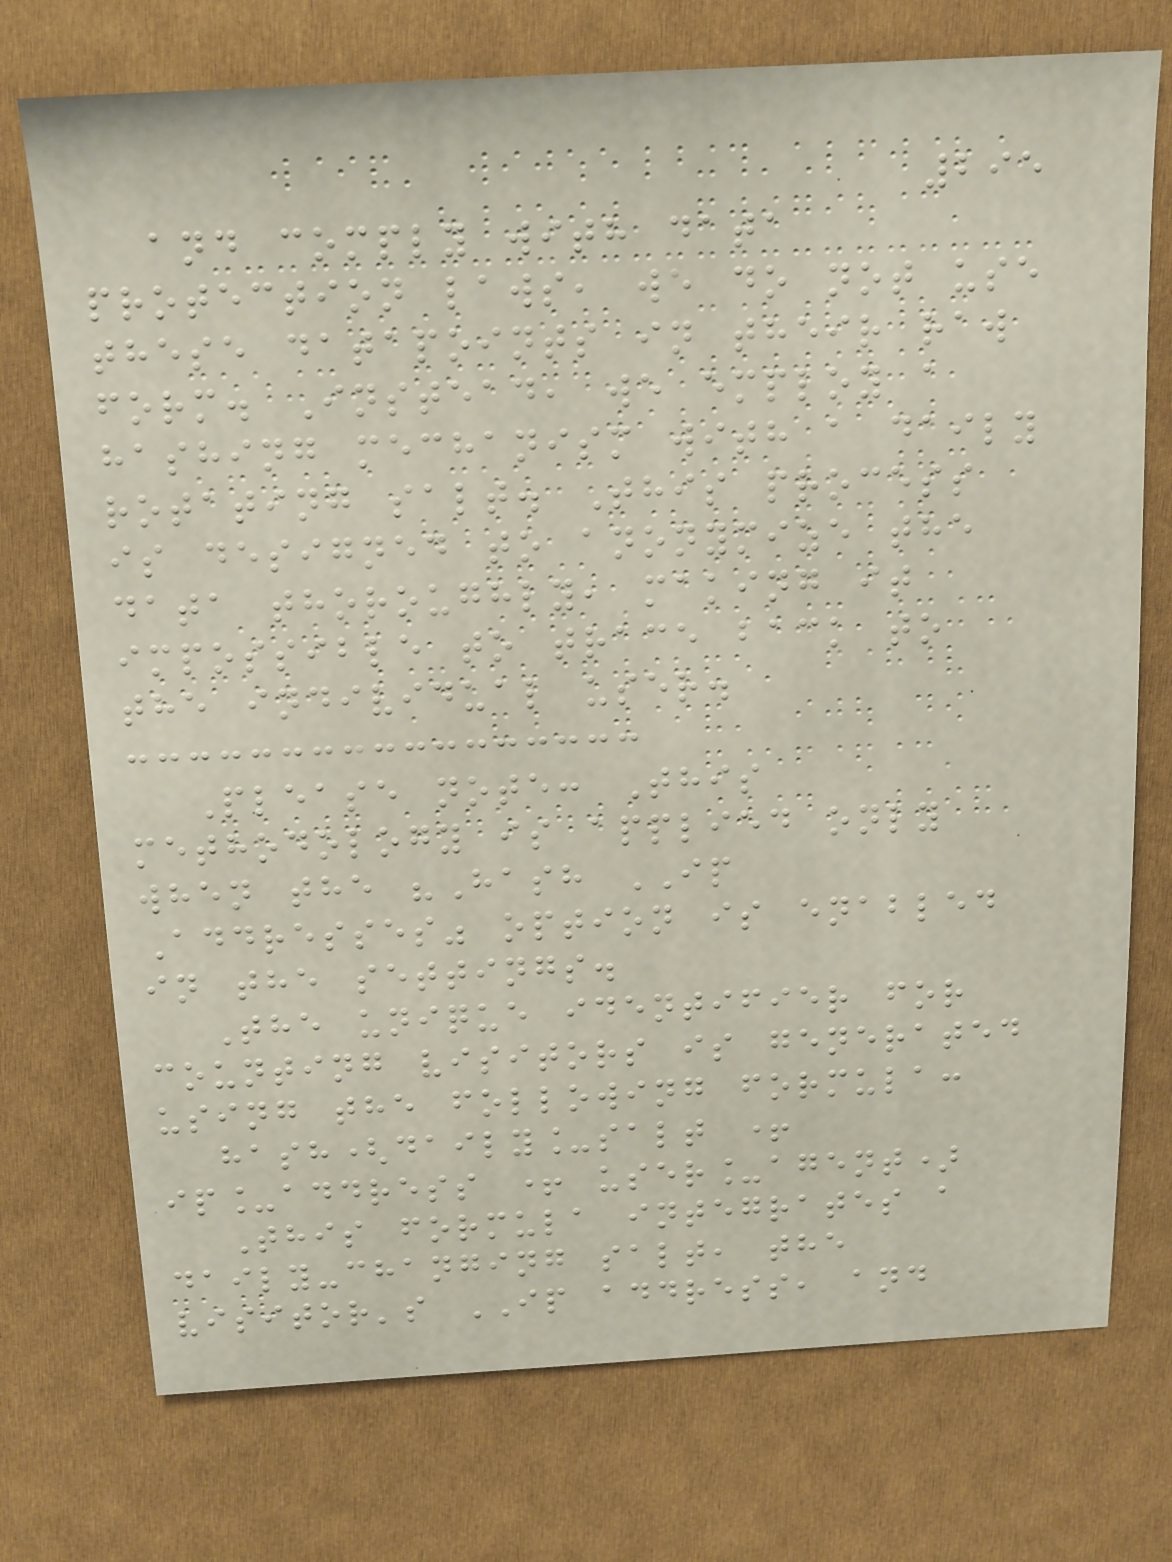295
and comply with data
protection laws, we do not use
these datapoints in their raw
form. Instead, we employ a
hashing mechanism with a daily
rotating salt. This process
is designed to anonymize the
data thoroughly, making it
impossible to trace back to
the individual user.
Please note: This
methodology is applied only
when the "Hash IP
Addresses" option is enabled
in the settings.
The unique identifier for
counting visitors is generated
using the following formula:
hash(daily_salt +
ip_address + user_agent)
This formula integrates a
daily-changing salt, the
visitor's IP address, and
